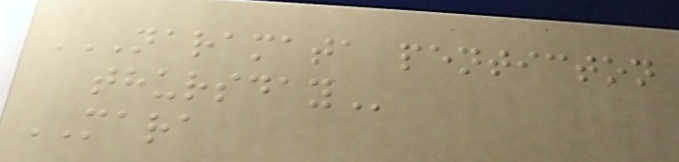NARAMATA PENTICTON
THURSDAY
MARA
